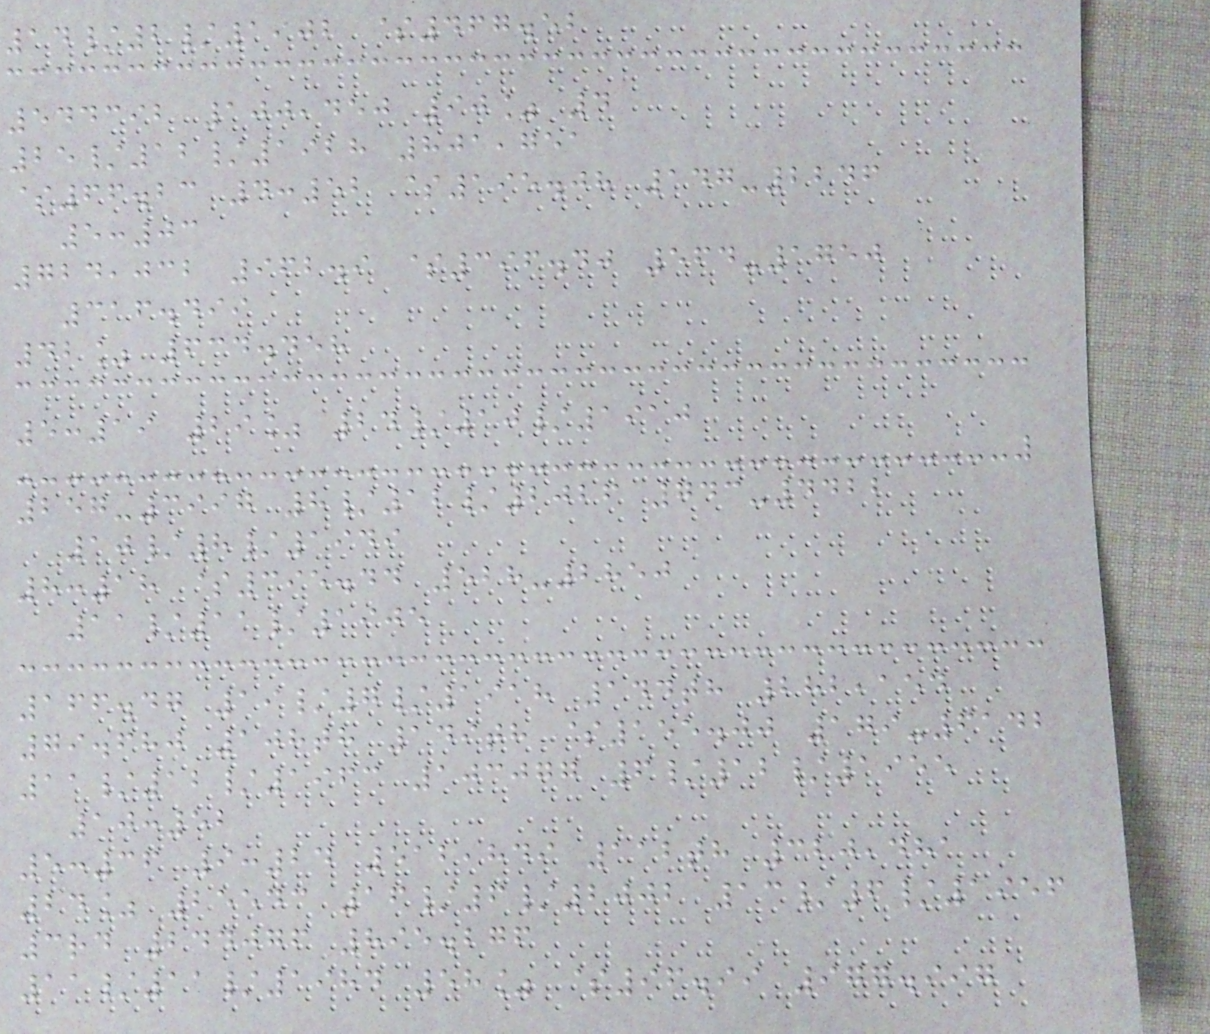14/2/1902 $467.52
544392 100,450 90% 4
25/12/1928 801,751
$66.23 4:52 $195.08 147-2246
5:03
724,032 962.9 $396.40 564-1750
316.499
42% 634.458
5:19 29% 24/10/1910
257-3997 8/12/2026 743-4422
10/8/1949
8:18 $395.44 528-2850
11/11/1905
166.47 19/7/1918 144th 282,154
79.680 108th 149th $155.00 179-6142
11/12/1963 103077 6/12/1955
10:52
5:36 9:24 512,849 112th 320,481
24% 25543 16/6/2002 13/6/1956
3rd 244076 895.276
11/11/1984 58% $96.99 977.997
